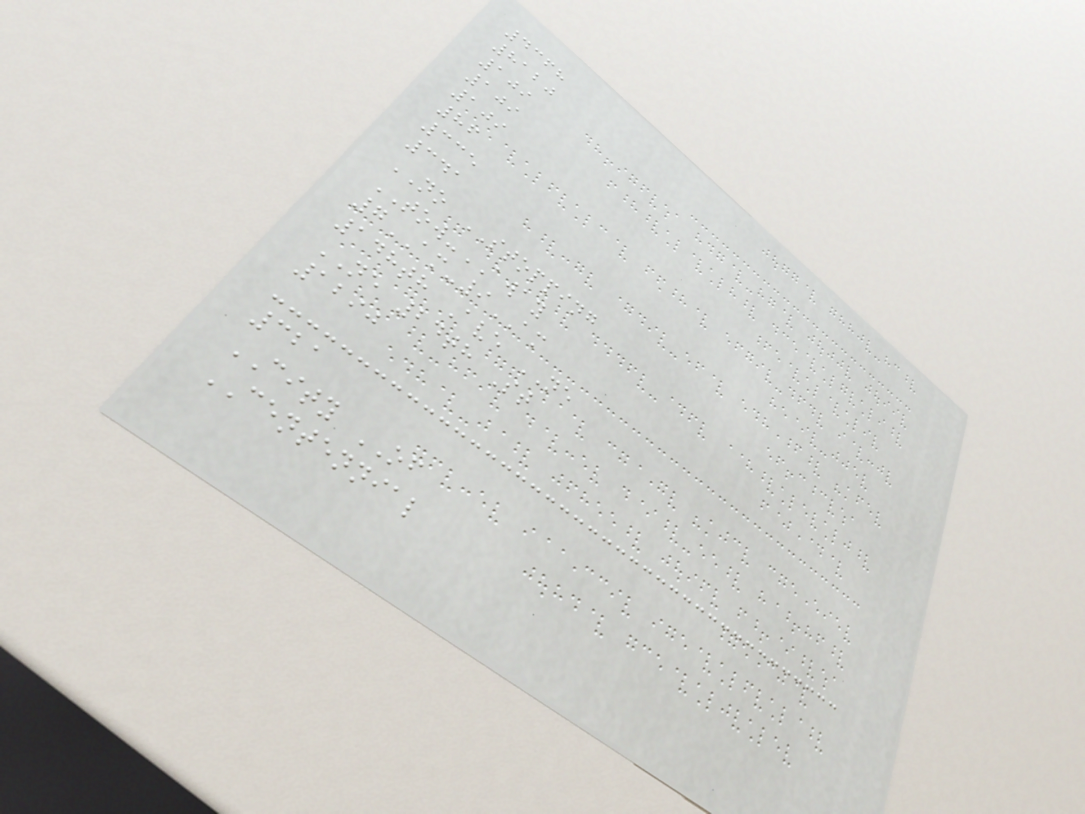4368
8120
109
109
109
86
335
341
NO STOPPING
TOW-AWAY
7AM-9AM
148th Ave NE
NE 24th St
1290
321
CITY OF
CENTENNIAL
